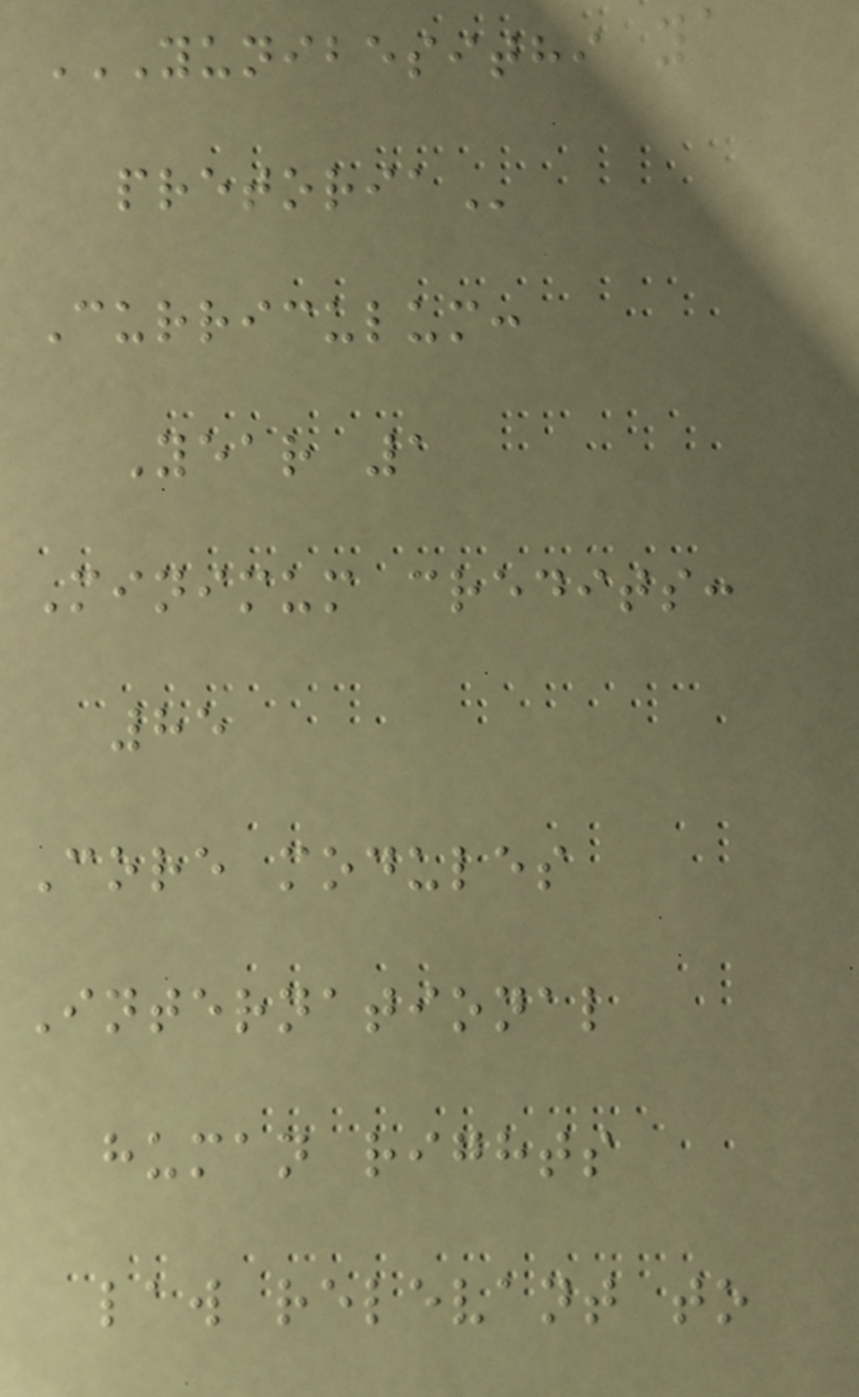YUNIBESITHI YA
PRETORIA
Curriculum:
Year 1
Minimum credits:
85
Core modules
International
human rights
law relevant to
